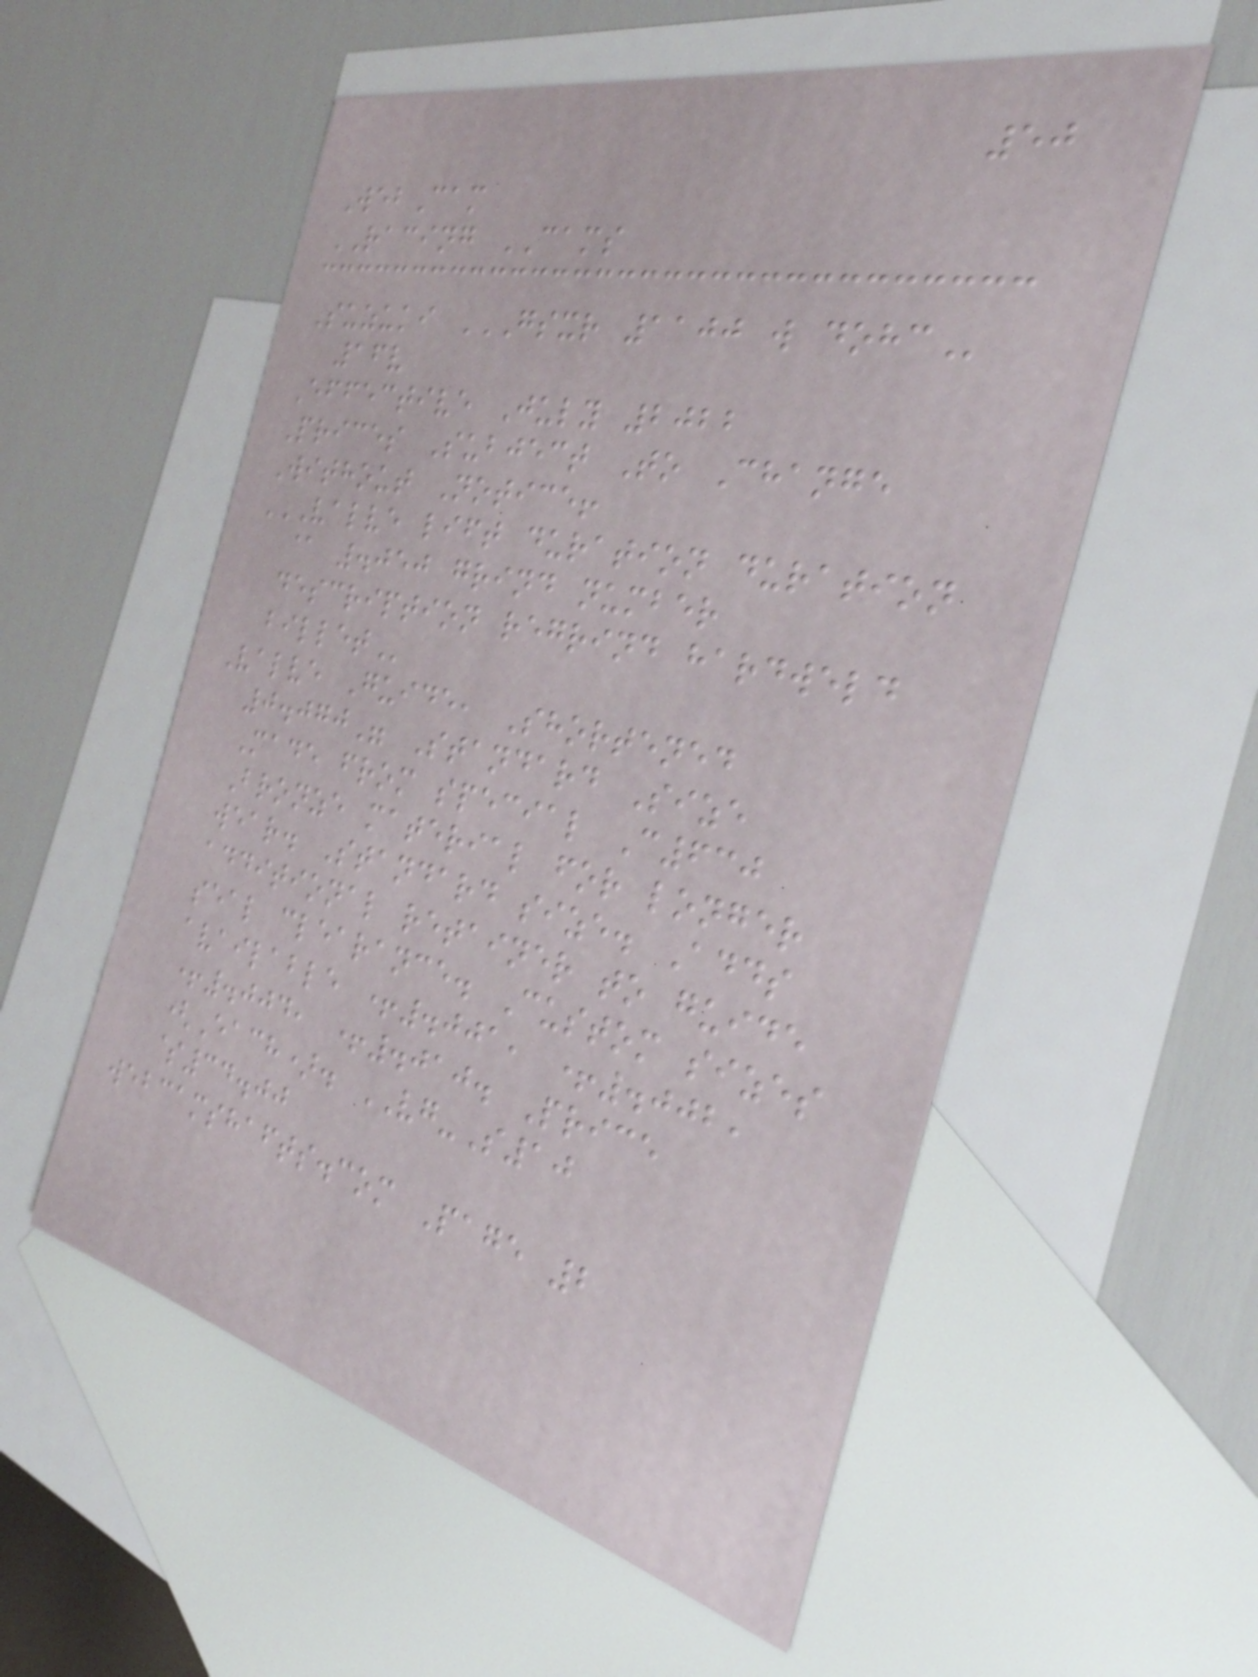50
WebCam
RACING CAMS
Suzuki GSXR 1100 W DOHC
16v
Effective July 2022
Prices Subject To Change
Without Notice!
VALVE LIFT DURATION DURATION
@ .050 GRIND NUMBER
DESCRIPTION REGRIND HARDWELD
BILLET
Valve Guide, Shortened
0.070" Standard Size
Made from special C630
Bronze material for longer
wear. Standard size. Adds
additional retainer to guide
seal clearance. Custom sizes
available +.001, +.002,
+.004, +.010. Price
(Each). VG-S10
$34.00
webcamshafts.com Page 2
